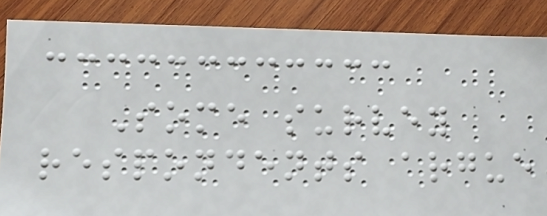Some survey
respondents argue
